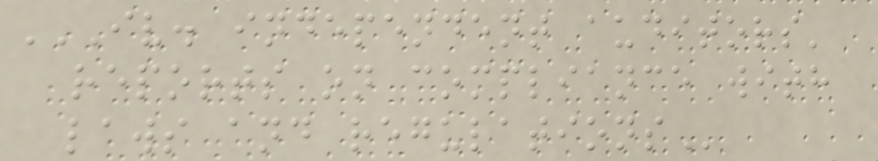IV. INDEPENDENT AUDITORS'
REPORTS ON COMPLIANCE WITH
LAWS AND REGULATIONS
